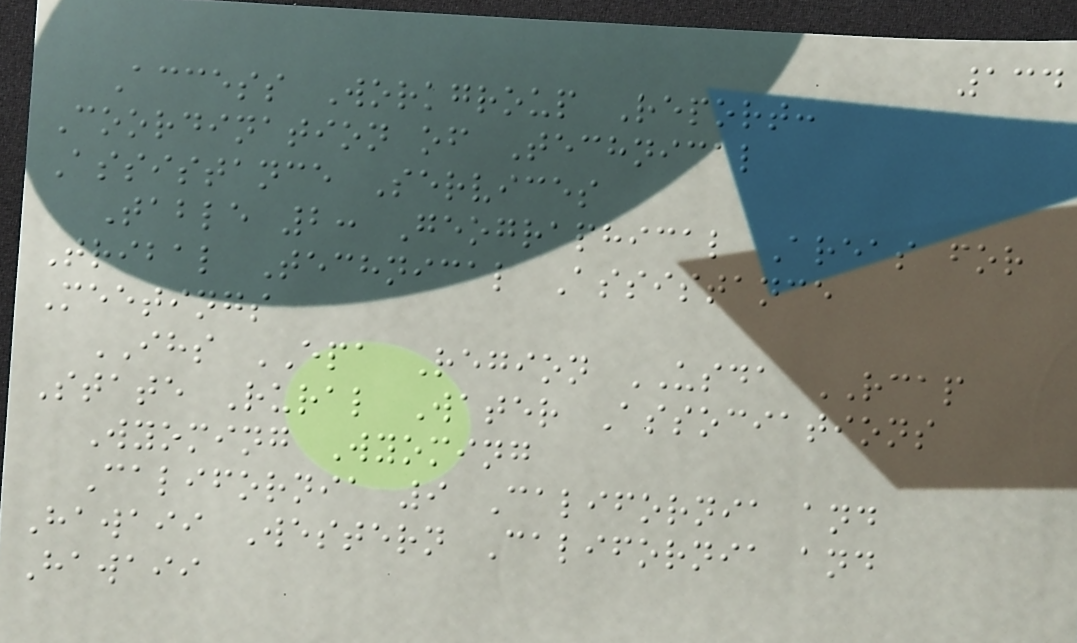134
Access Workgroup Report:
Coordination of Technical
Assistance Services
Table 2: Geographical Areas for
Tribal Technical Assistance
Meetings
IHS EPA Region USDA RCAP
State Rural Water Associations
Wyoming Wyoming
California 9 California and
Hawaii Western California and
Hawaii
